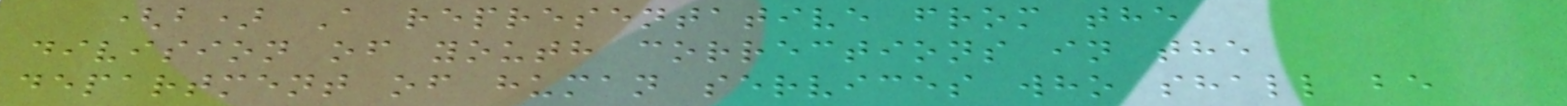(b) A representative from the
division of youth corrections in the
department of human services who shall be
